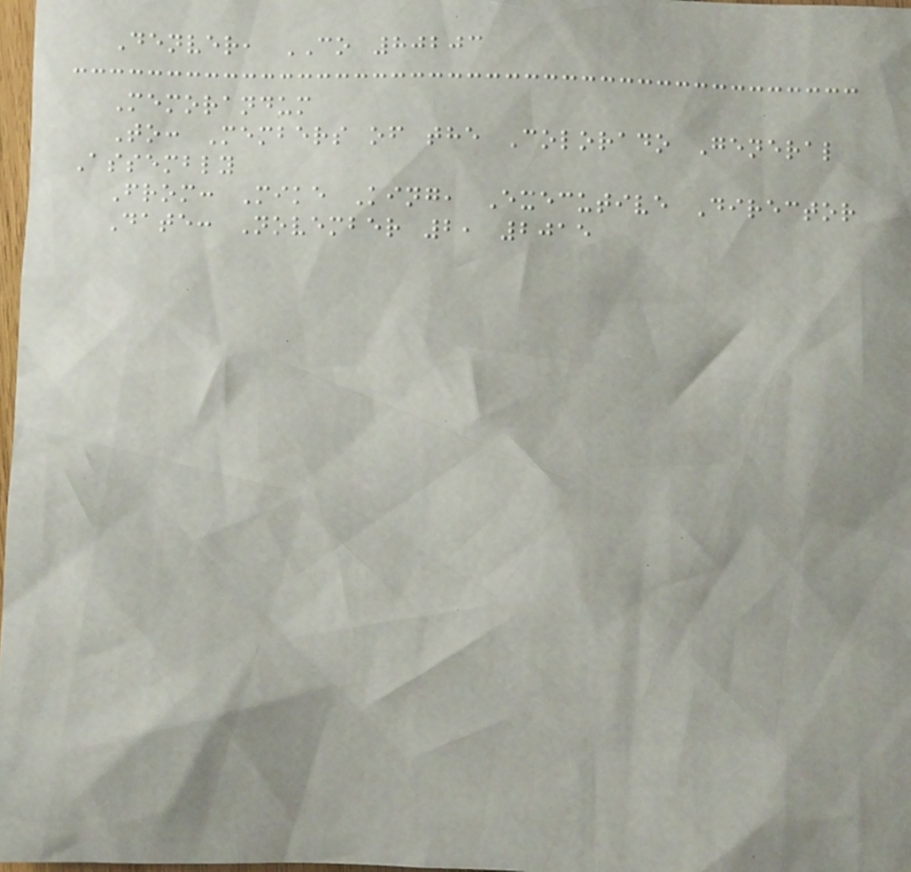Denver, CO 80203
Memorandum
To: Members of the Colorado General
Assembly
From: Mike King, Executive Director
Date: November 2, 2015
